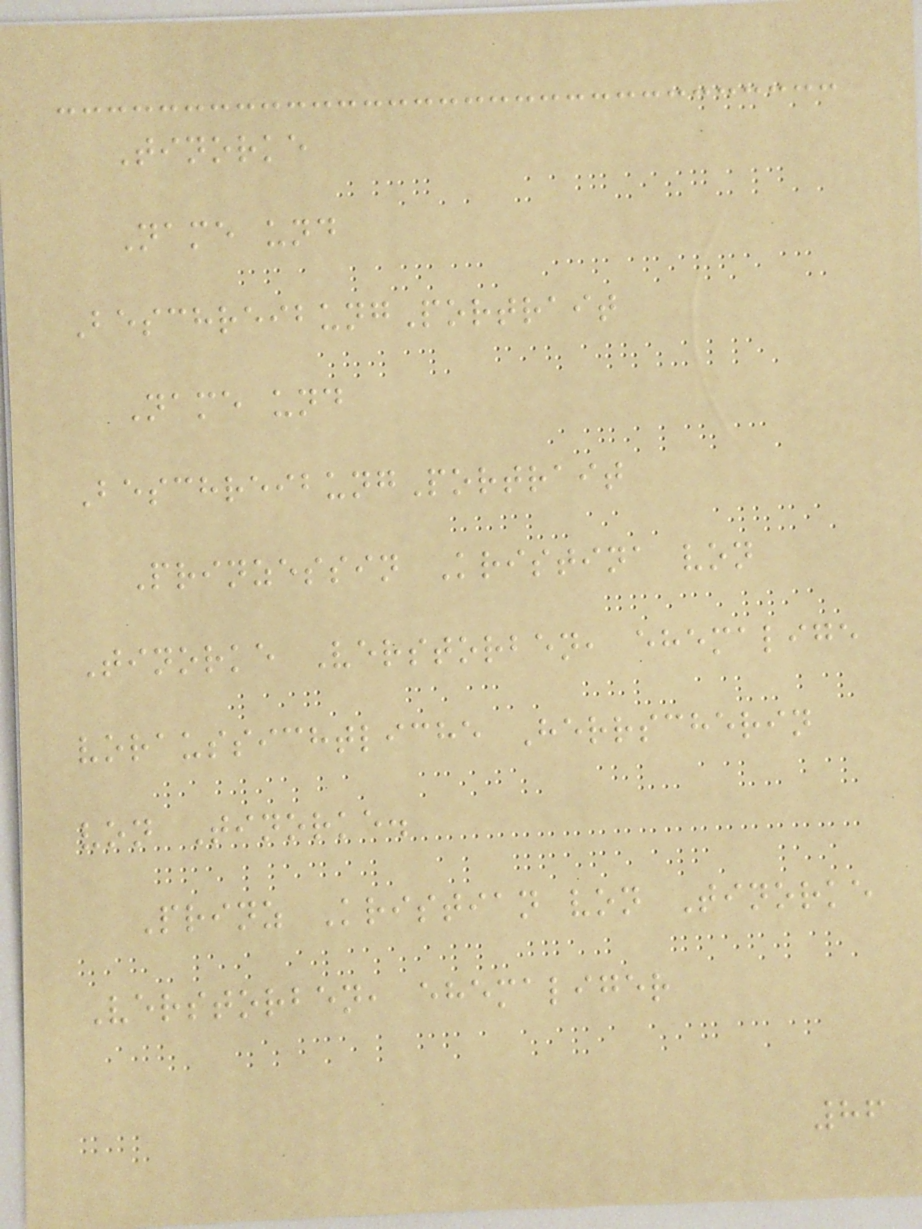Tinorke
Name und
BeschreibungPortrait
Name und
BeschreibungPortrait
Prinzessin Kristina von
Tinorke Verstorben, ehemalige
voraussichtliche Herrscherin
von Tinorke.
Prinz Kristian von Tinorke
Verstorben, ehemaliger
86
